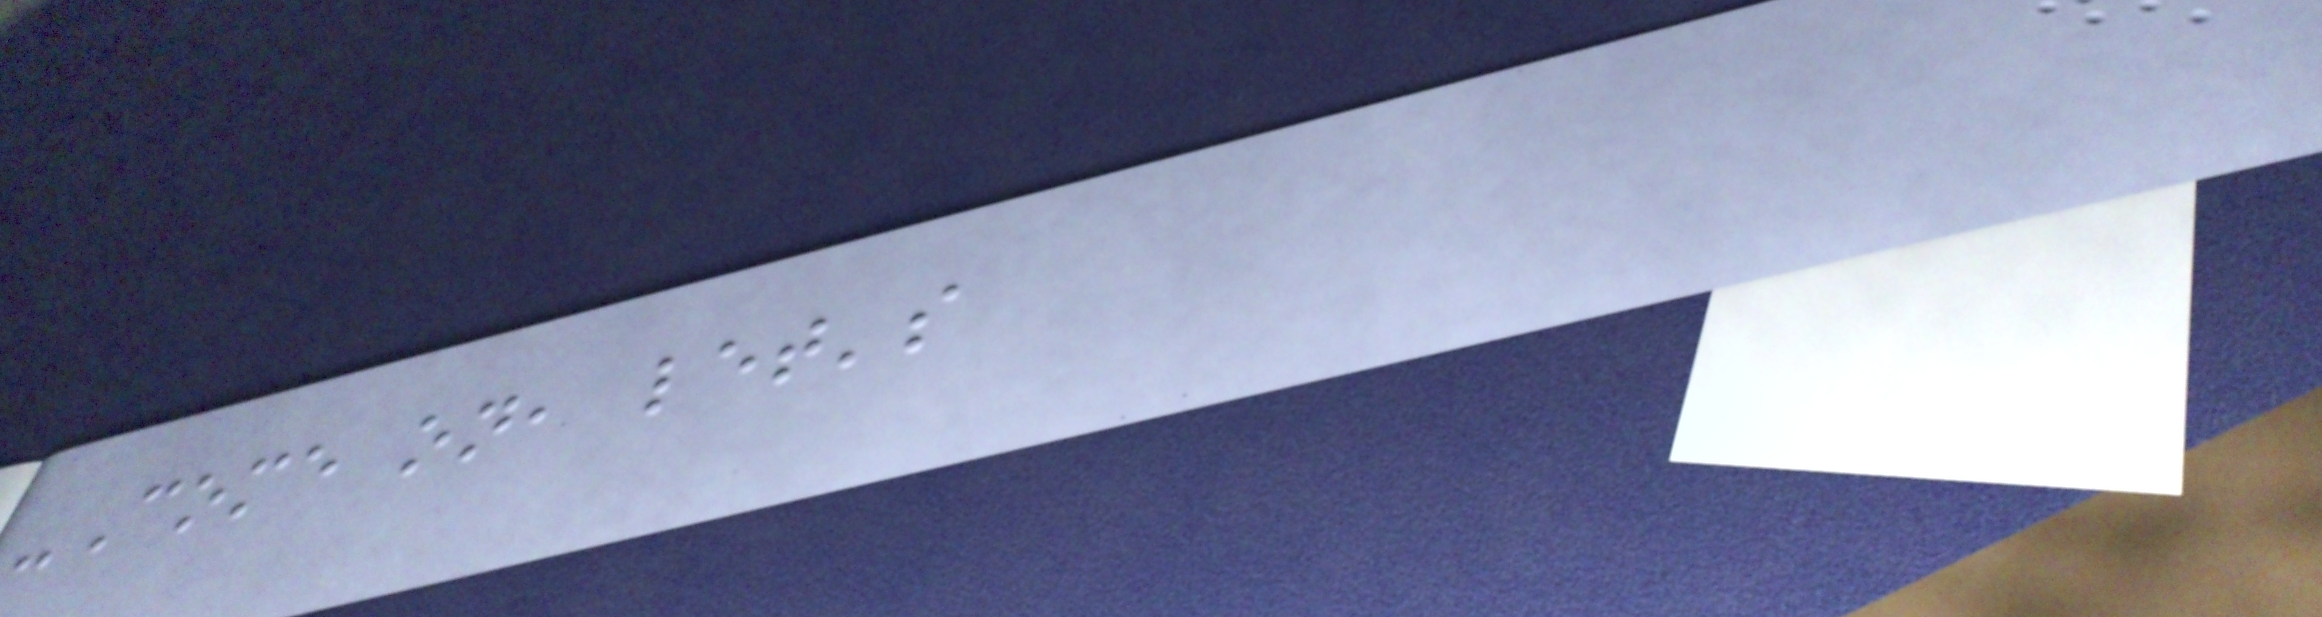-Come on, let's
